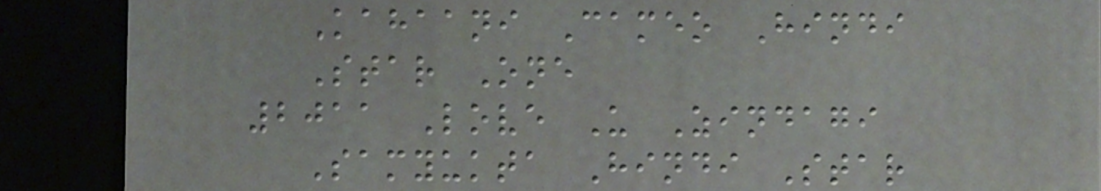Kahaani Cameo Hindi
Star One
2011 Love U Zindagi
Samyukta Hindi Star
